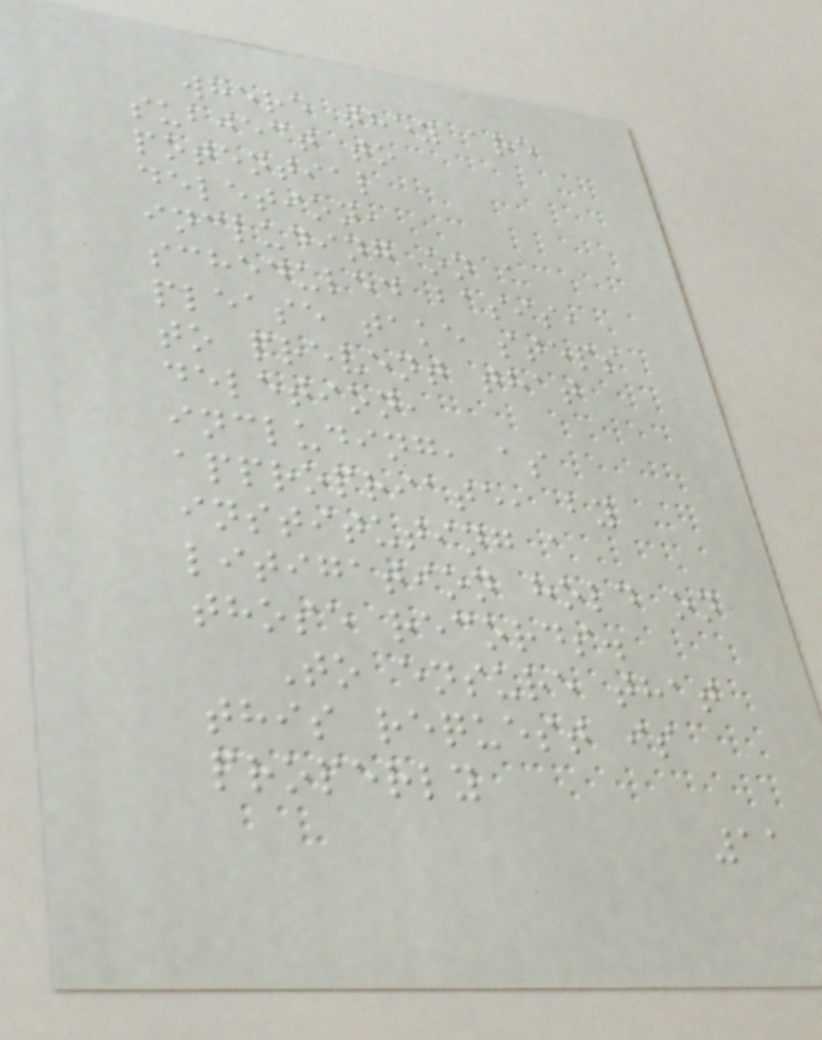where they are
subject to
potential
deletion,
including on a
scheduled basis,
please take steps
to prevent that
deletion,
including, as
appropriate, by
instituting a
litigation hold on
those records.
To ensure that
this request is
properly
11
